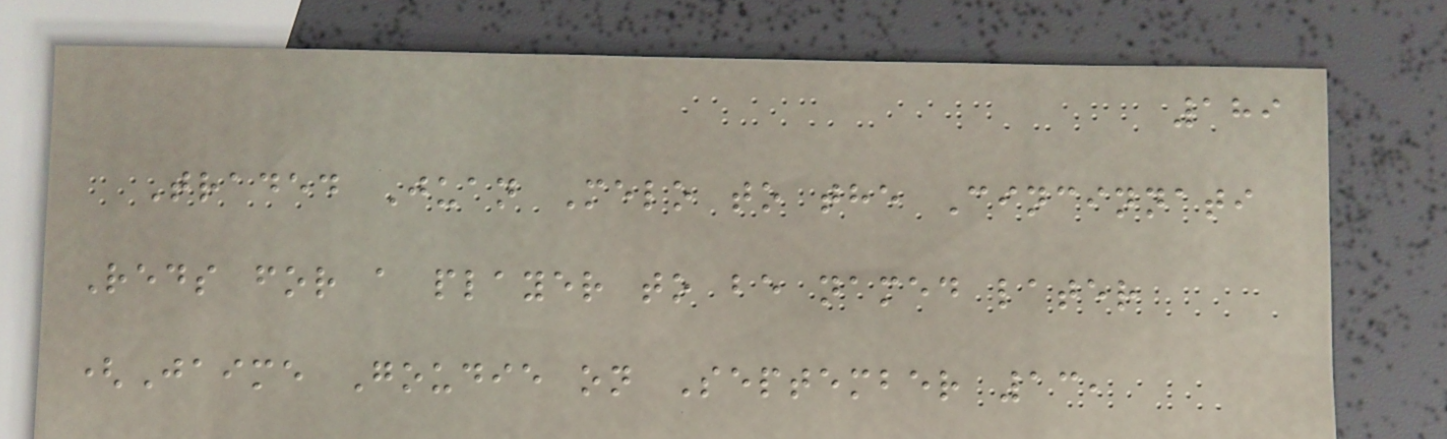189
Traded Juan Melo to the Cincinnati
Reds for a player to be named later
(Jaime Goudie on September 13,
